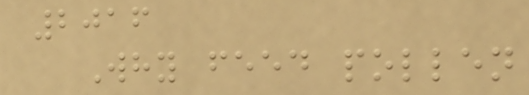2016
Why feed pollen
